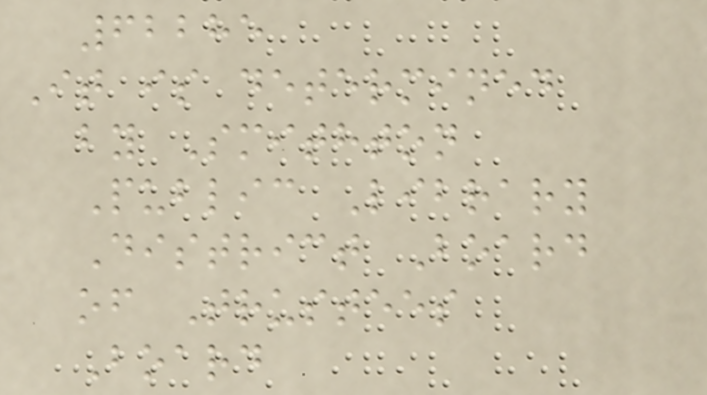62285
It is determined
by Smithton
Public Library
District Board
of Trustees
Board
